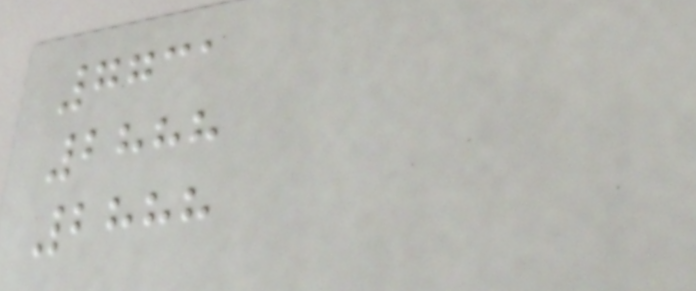7731
2888
2888
